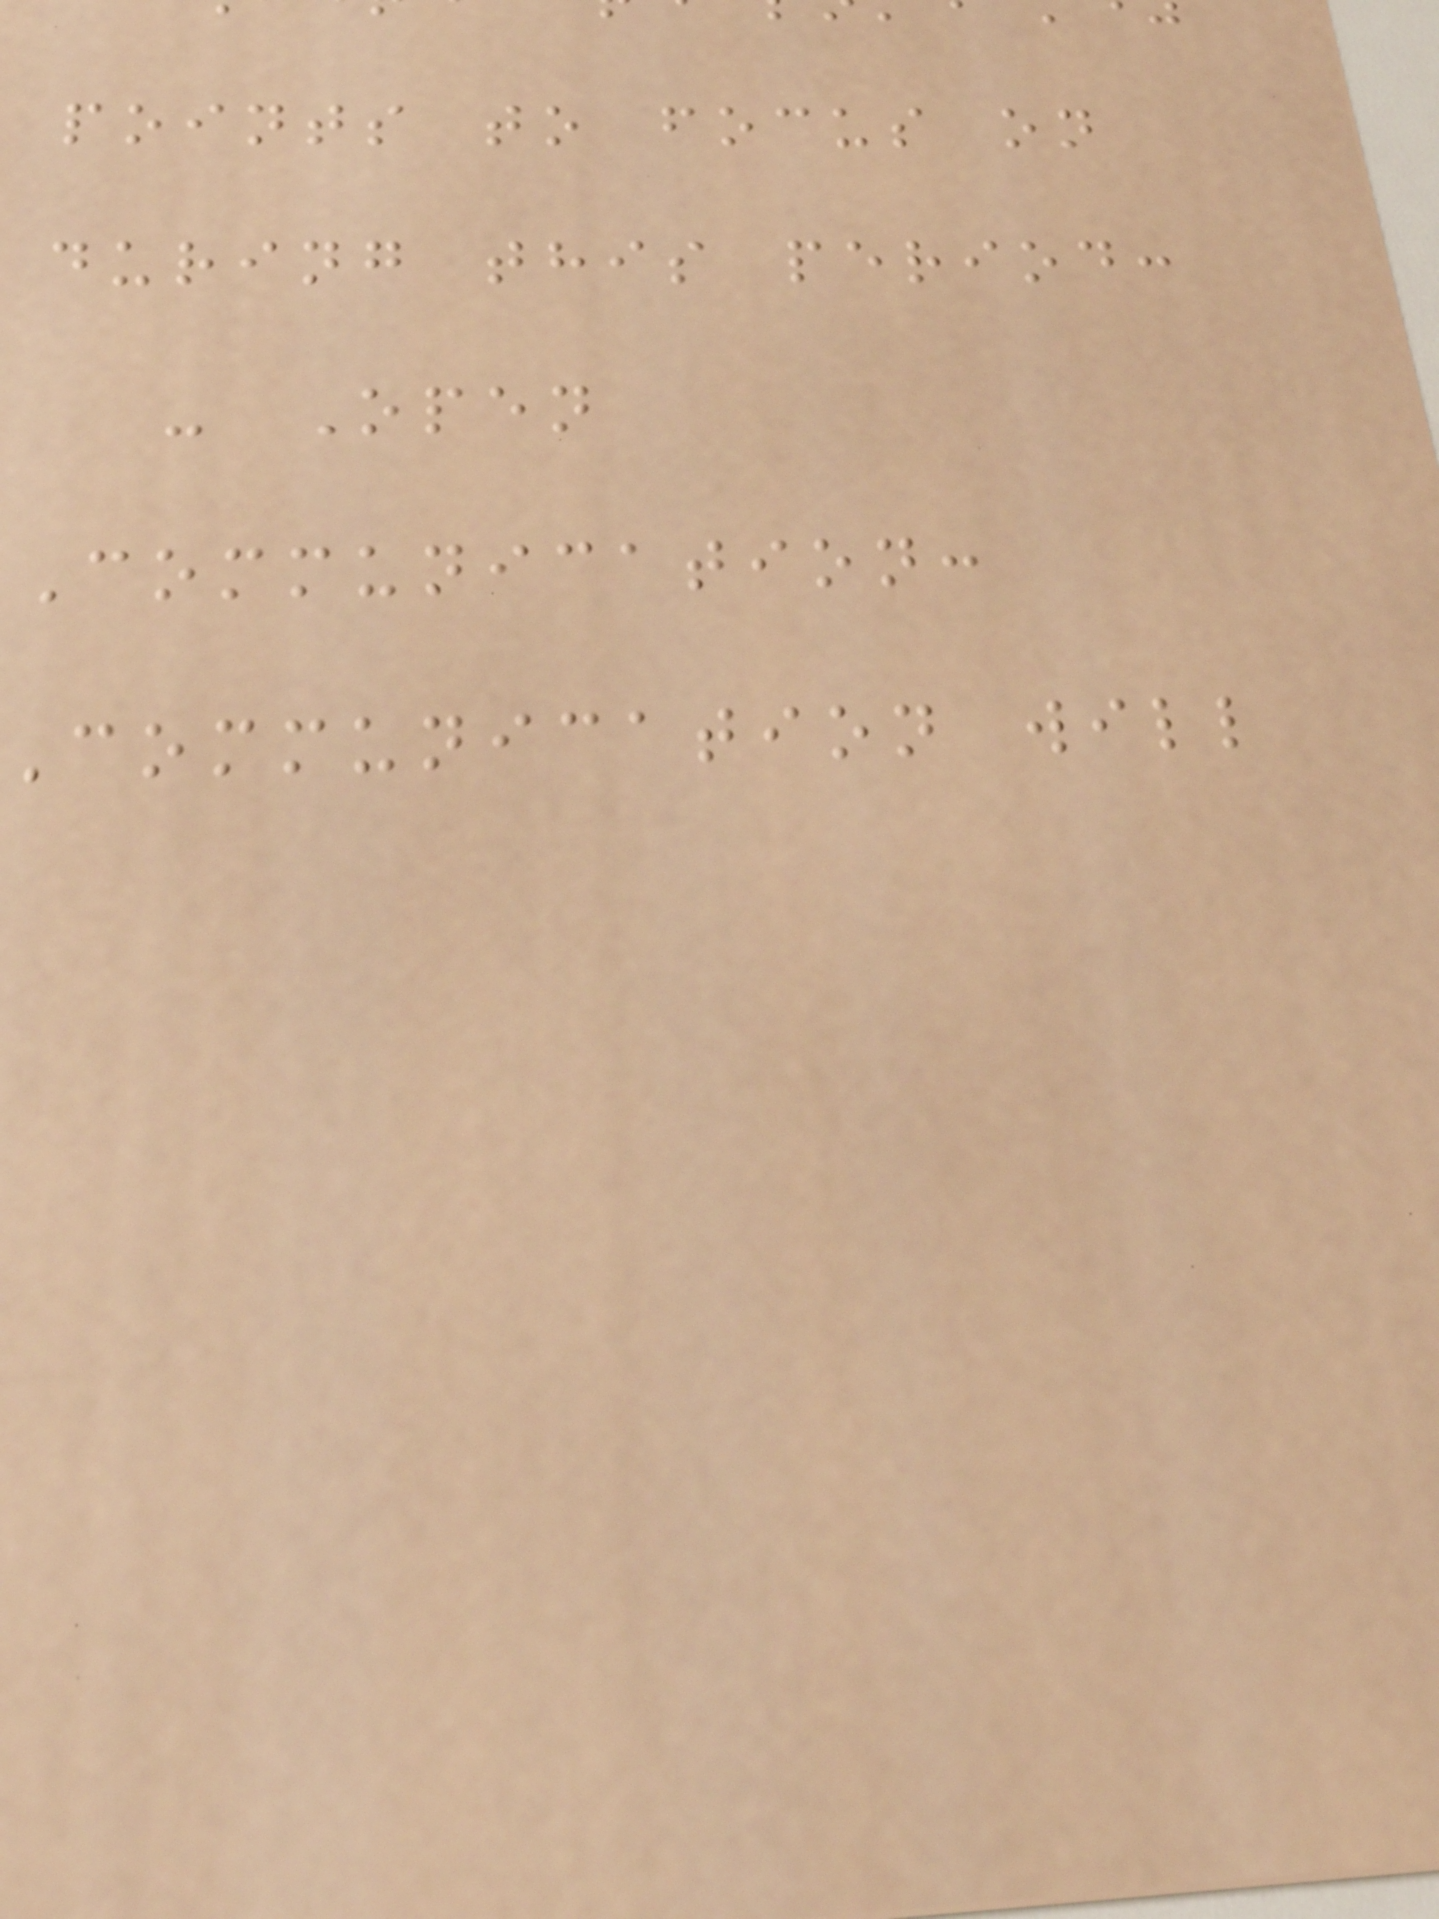points to focus on
during this period:
- Open
Communication:
communication will
